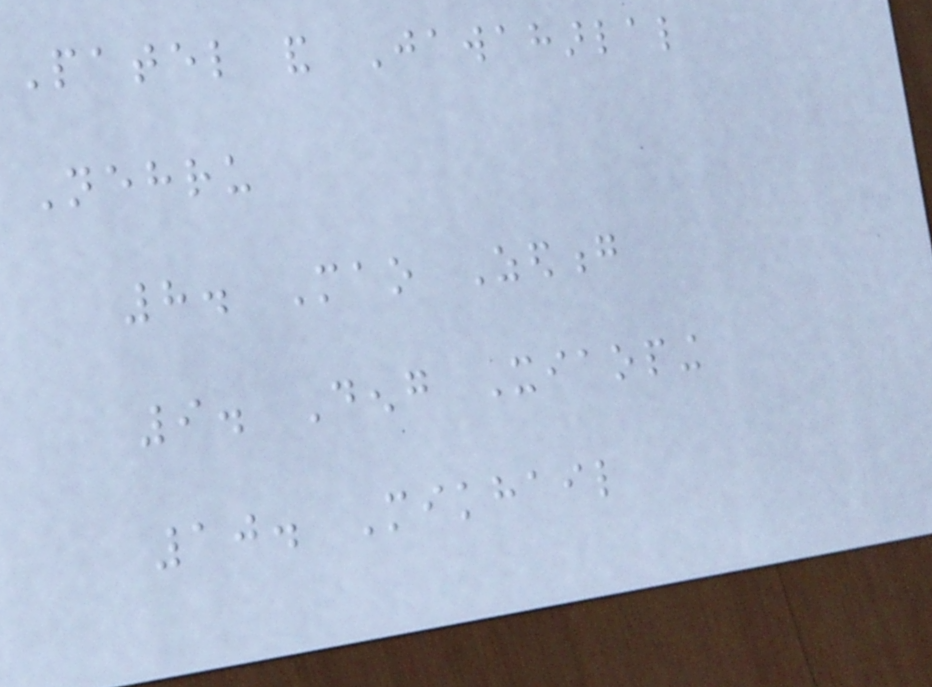Patel and Jawaharlal
Nehru
8. Mao Zedong
9. Deng Xiaoping
10. Mikhail
